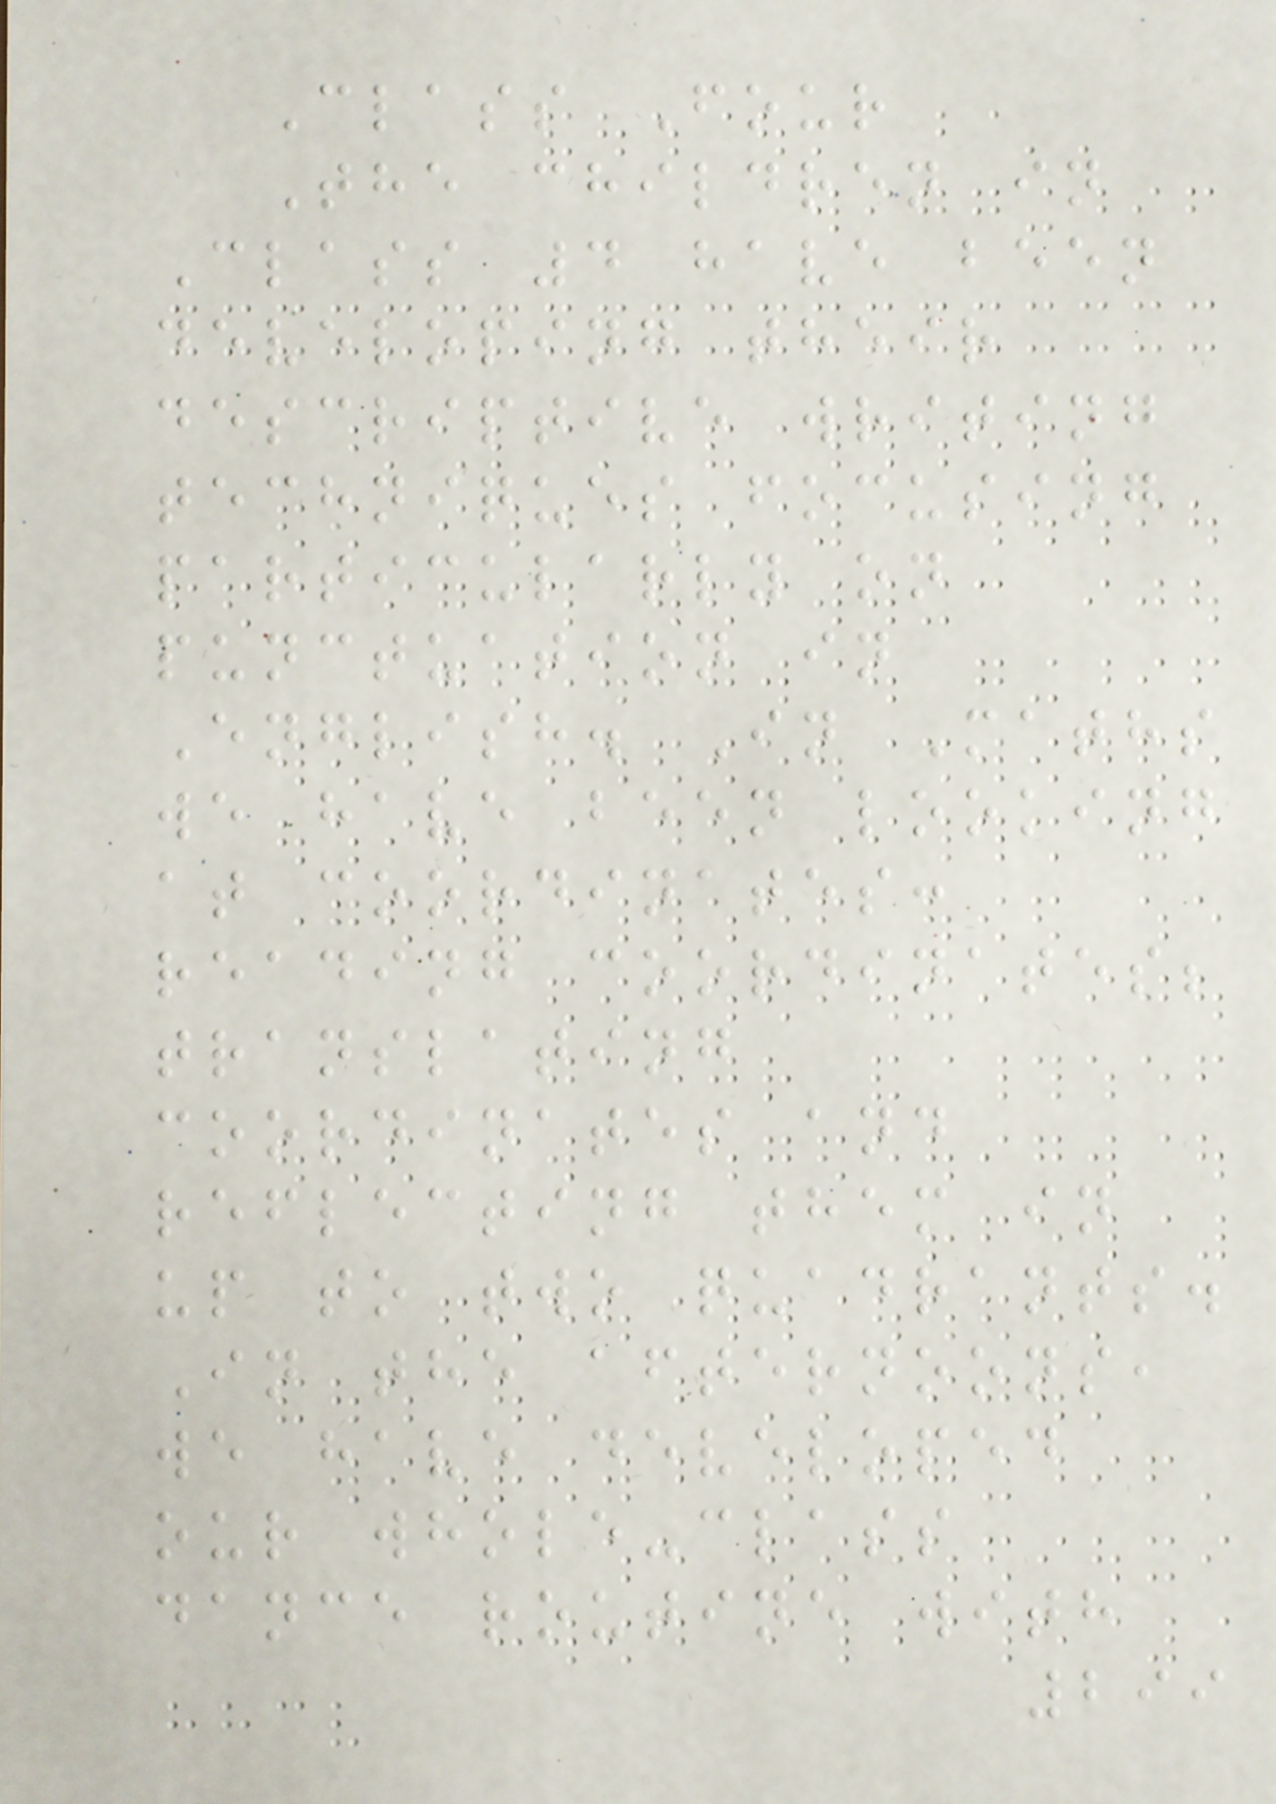Class Four
The children in
Class 4 have been
developing their
descriptive writing
techniques focusing
particularly on
punctuation in
English. In Maths
we have been looking
at coordinates:
reading coordinates;
translating
coordinates and
reflecting them in
up to two quadrants.
In the afternoons,
we have developed
our whole-class
dance routine with
299
